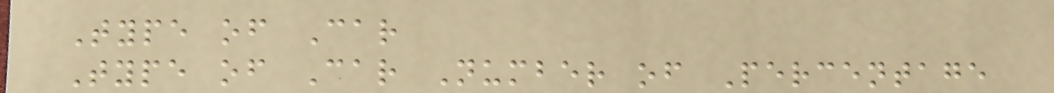Type of Car
Type of Car Number of Percentage
